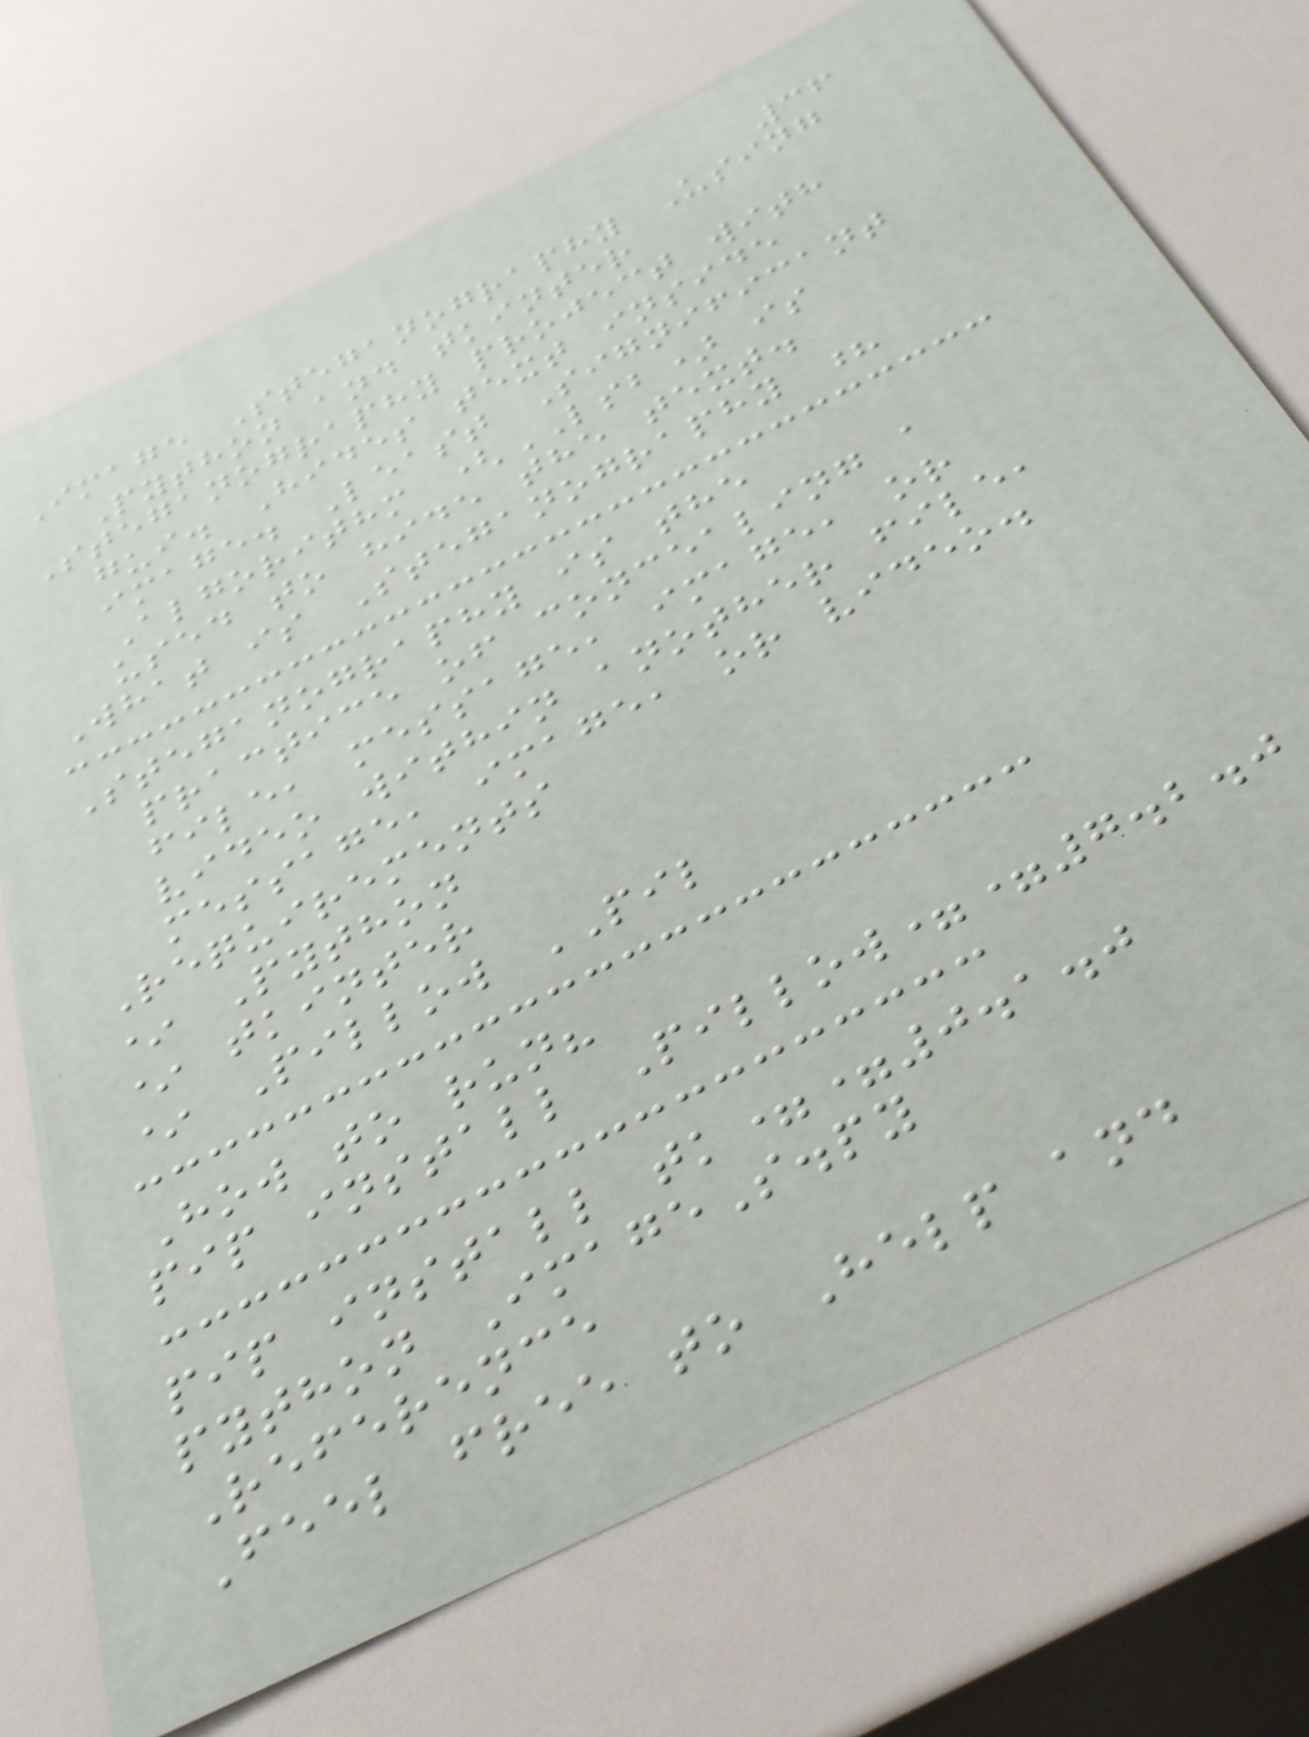36
Image Steganography Using
Python and tkinter
Steganography project with
gui. Hides text inside
image. Least Significant
Algorithm (LSB) is
used to hide the text.
What is Steganography ?
Steganography is the
practice of concealing a
file, message, image, or
video within another file,
message, image, or video.
Requirements
* Python
* tkinter
* Pillow PIL
How to run?
pip install Pillow==7.2.0
pip install tk==0.1.0
python ImageS.py
Reference
Feel free to Help and
